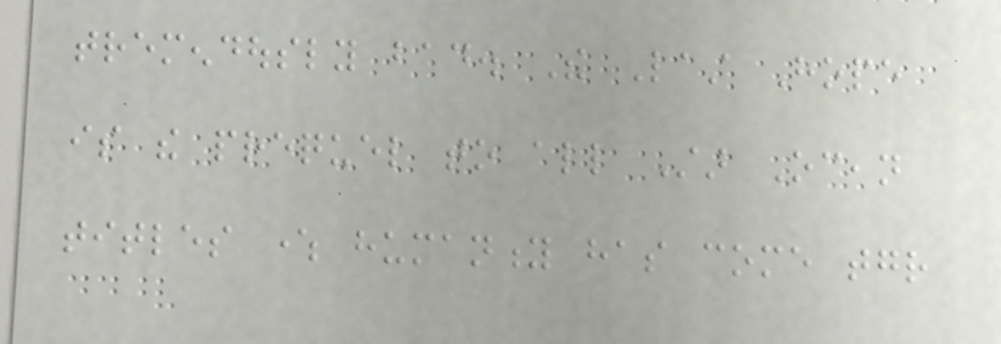tremendously bad. The Last Hope
is the prequel to all Star Ocean
titles where humanity has come together
